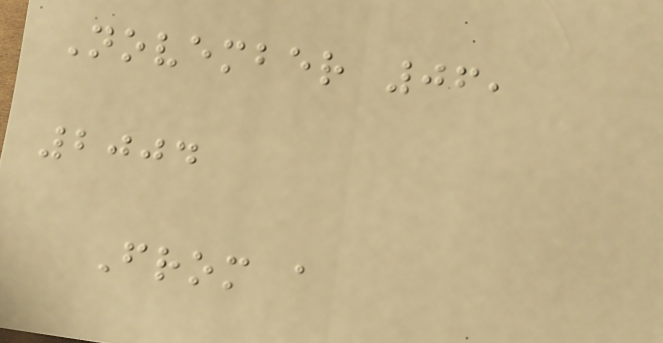November 06,
2004
From a
